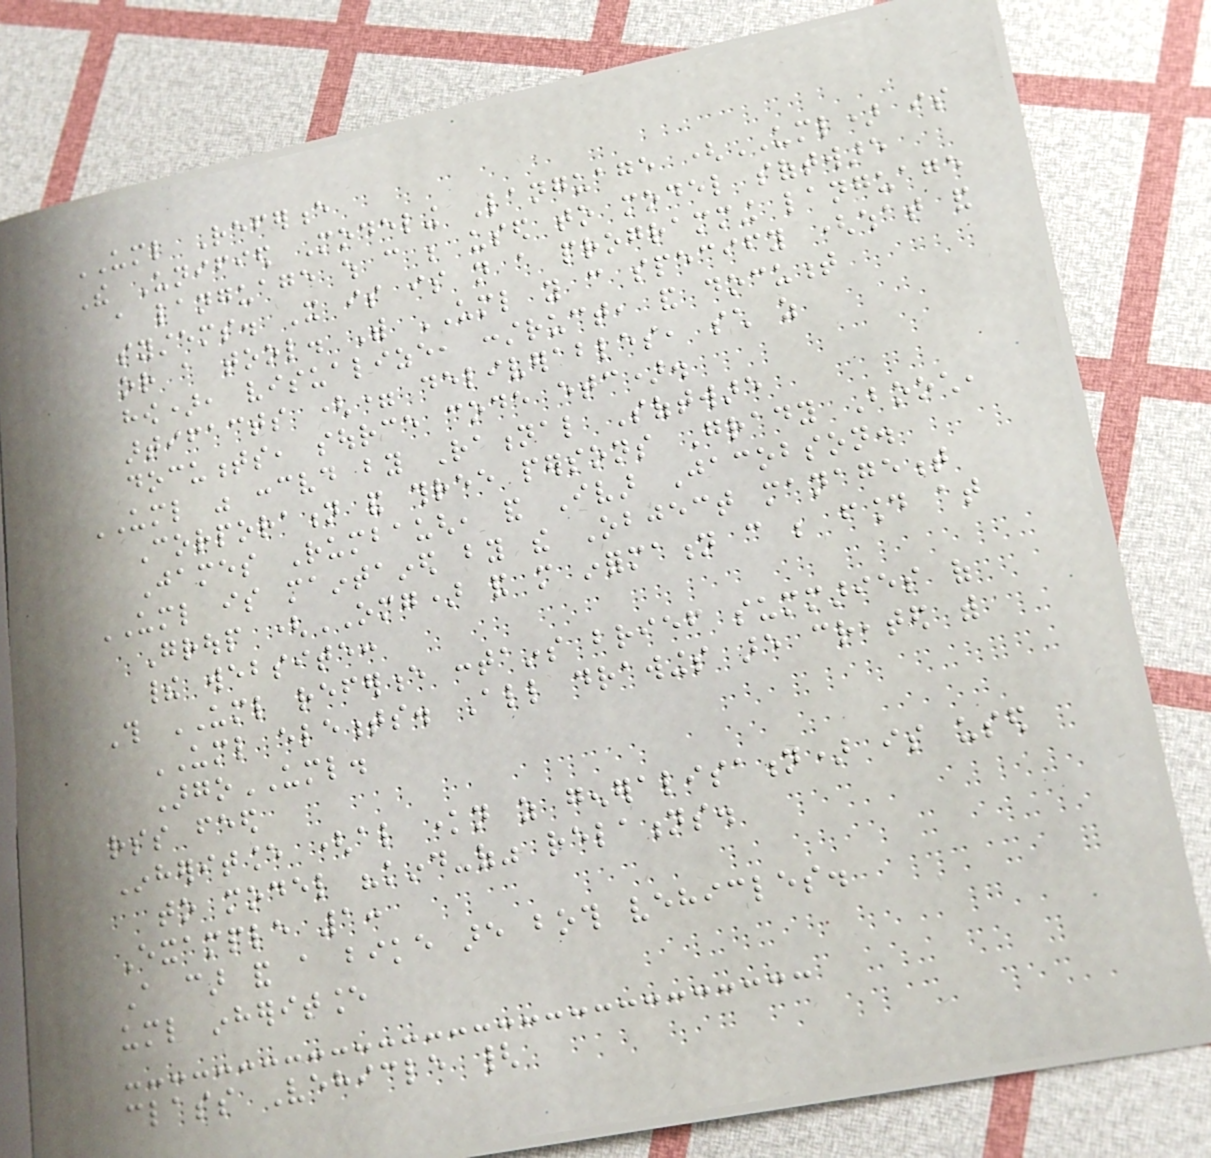UML Reference
The Unified Modeling Language (UML) is
a language which can be used to model software
systems. It is is not a programming language
or a tool. With UML you can specify (what and
how), visualize, construct, and document
artifacts (= deliverables, such as
documents, source code etc).
UML was conceived by Rational Software
Corporation and three persons Grady Booch,
James Rumbaugh, and Ivar Jacobson.
UML is maintained by the Object management
Group (OMG) and more information can be found at
their website:
This UML reference contains brief summaries of
UML elements. All drawings are created with
ArgoUML.
rss feed
Inheritance (also known as generalisation) is used
to model "kind-of" relations.
Example 1:
A car and a bike are both vehicles.
uml inheritance
class Vehicle {
